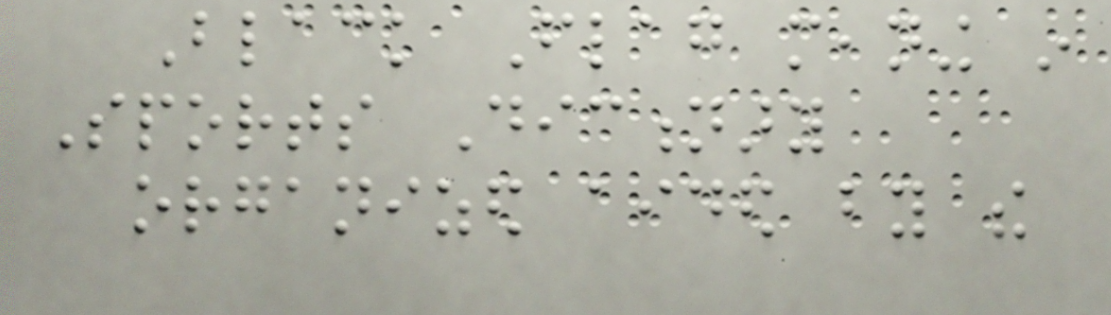Black Flag meaning in
Sports Dictionary
organized aided by the
